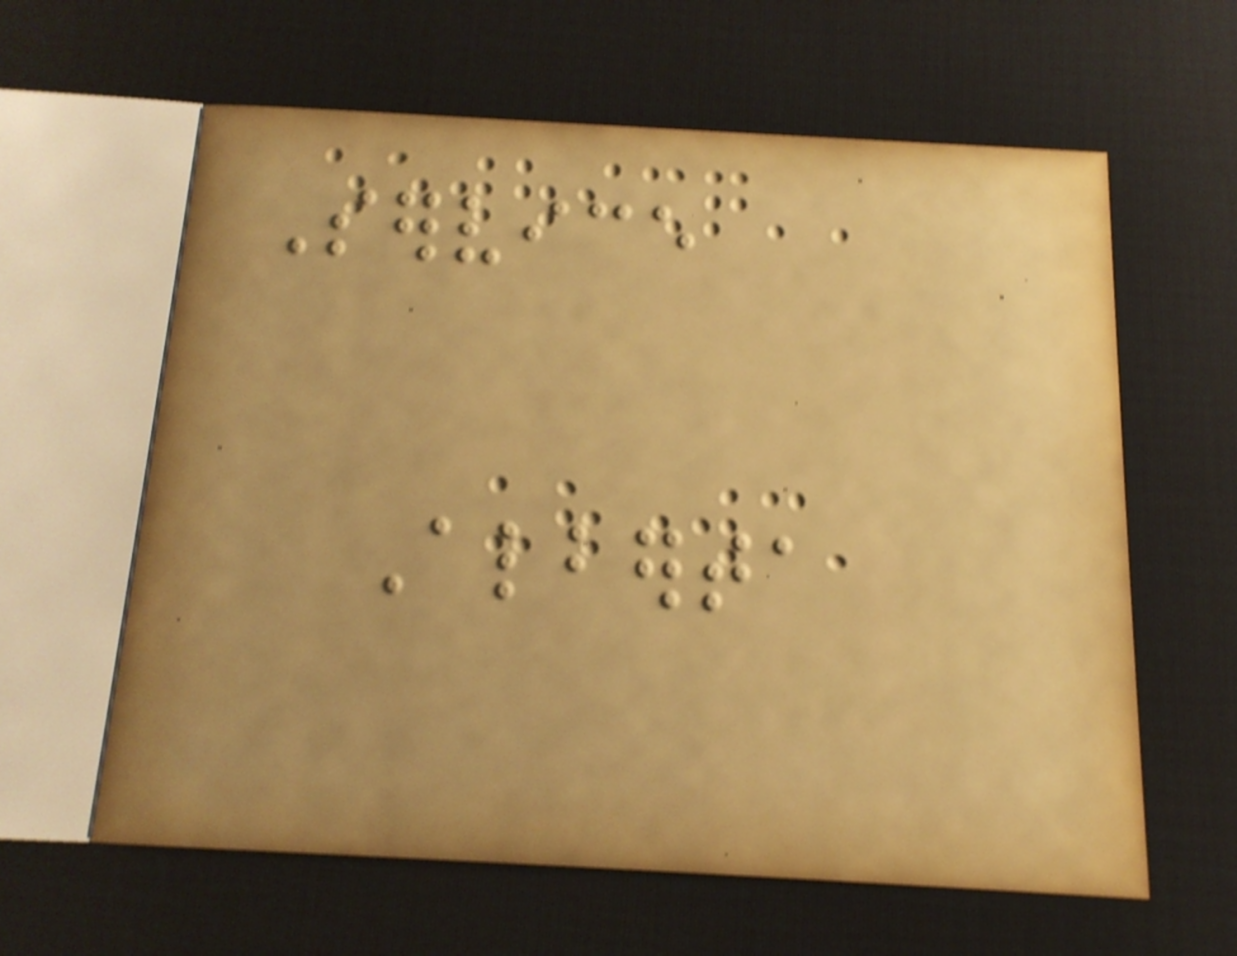Service
Alberta
